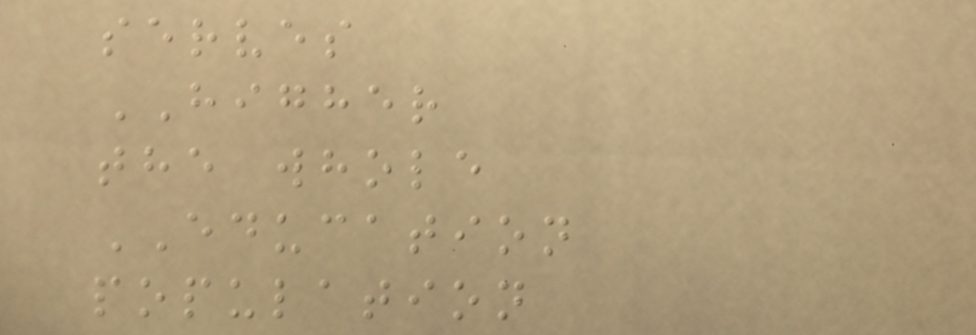serves
HIGHER
the whole
EDUCATION
population
